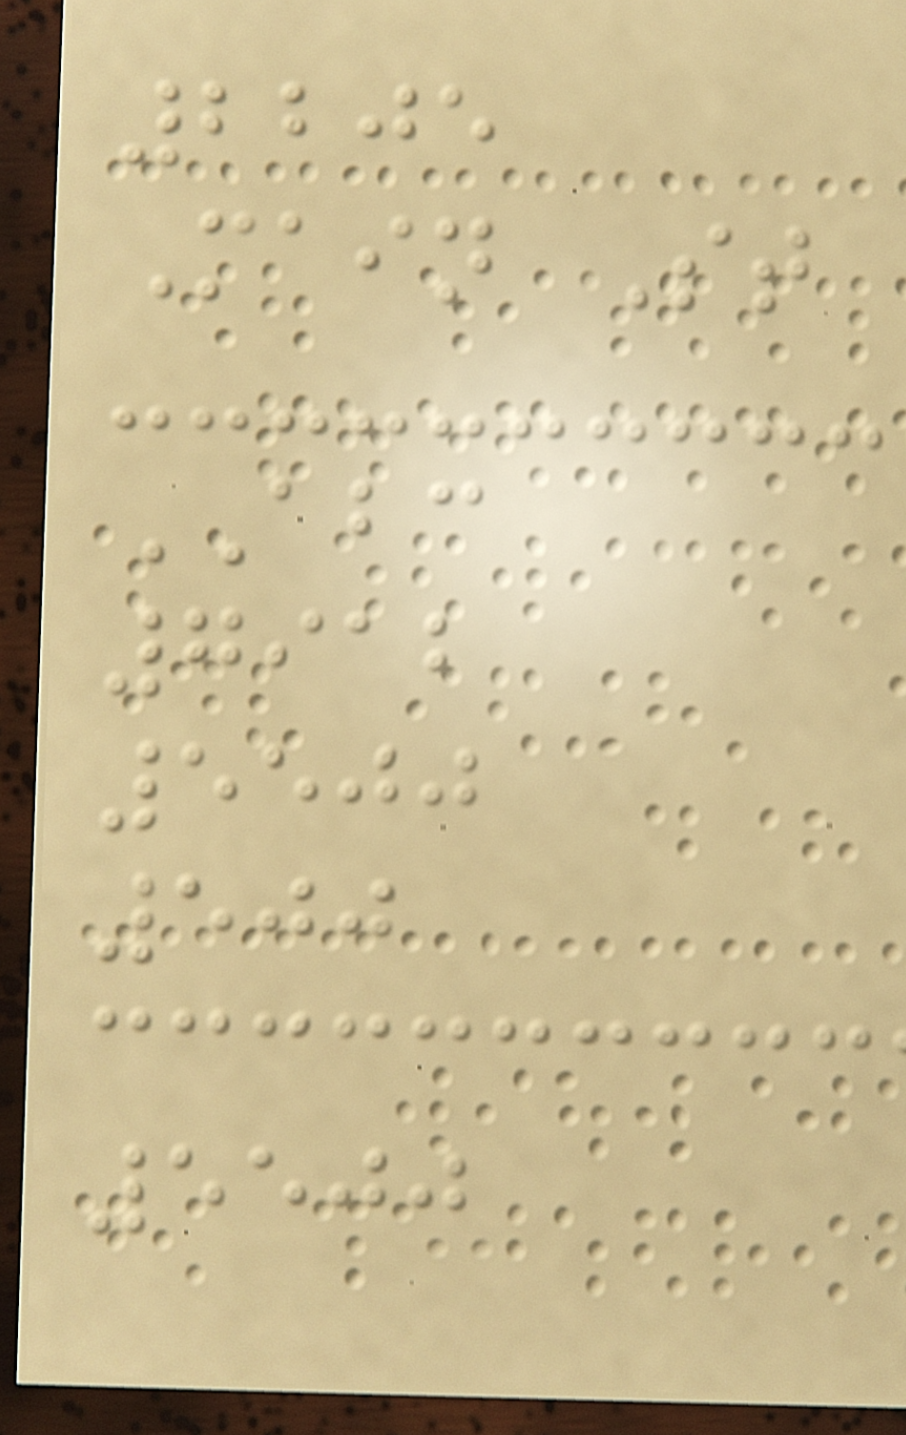2205
Main St
ABC
7912
5500
500
5500
